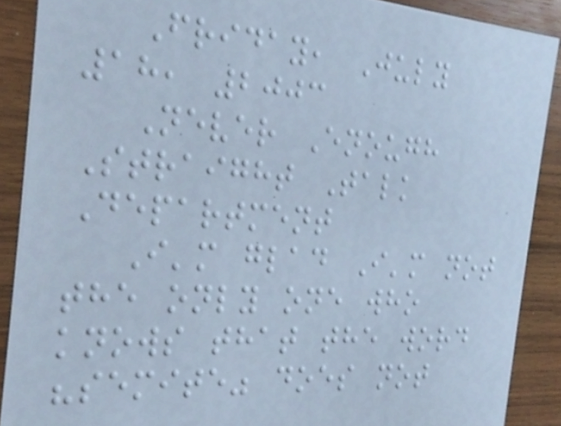Friday, July
18, 2003
Never Enough
Straight Talk
Department
I'm glad I'm not
the only one who
knows that the word
"semite" does not
